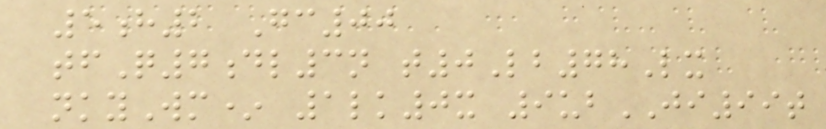5h2 Gc00
tfQ7dl3n t0Lb78Lx
nkyWm* 1lk0x 9ubJI99t
